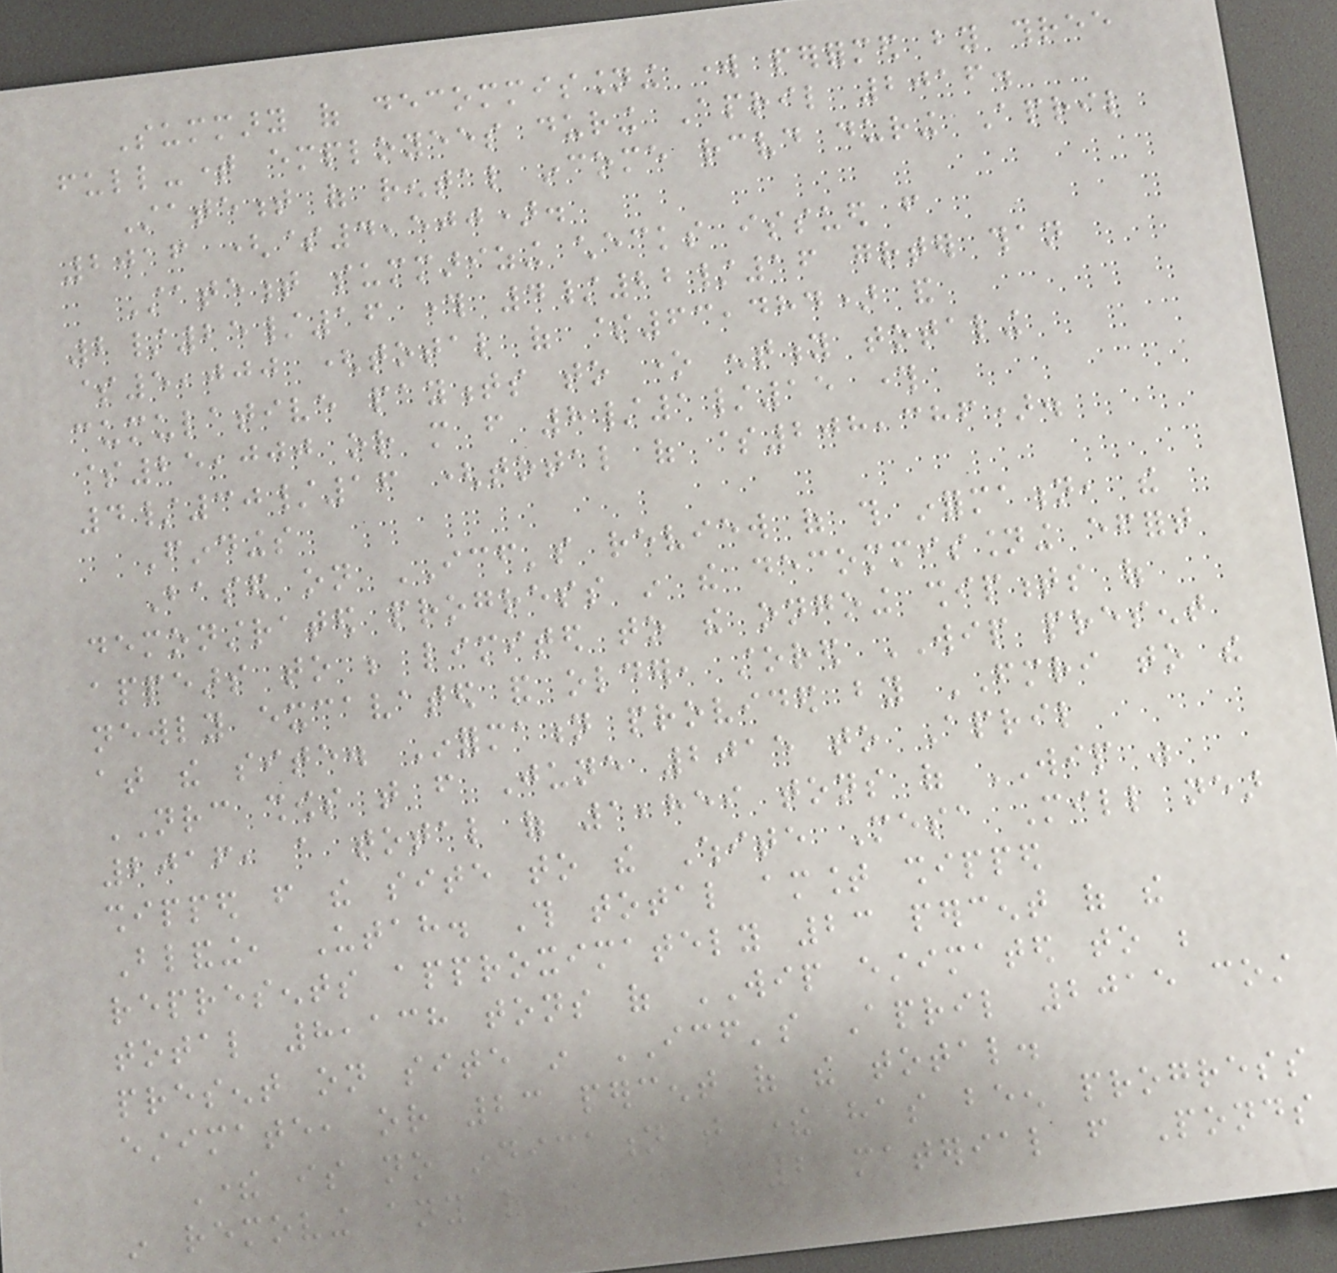Summary of decommissioning work performed by three
full-time employees during April 2016.
Statement of rental income received during April
2016 ($4,500).
Statement summarizing checks issued from
2/25/16 through 4/22/16 greater than
$5,000 (total of $63,484) and
cumulative payments to one entity totaling
$25,000 or more from 8/1/15 through
4/30/16 (total of $208,386).
Findings
Based on ICF's review of this information, the
demonstrated progress in the decommissioning effort
appears to be limited to the ongoing shipments of
newly excavated and older, stored WIP present
at the site. Information provided by FMRI to the
NRC shows that from June 2015 to April
2016, a total of 1,859 tons of WIP was
shipped from the site to the White Mesa Mill near
Blanding, Utah. This total amount shipped
represents approximately 23 percent of the
total 8,138 tons of WIP estimated to be
present on site in ICF's April 2015 cost
estimate, or 23 percent of the total.
There is no indication that there has been progress
in removing any of the CaF2 material from Ponds
